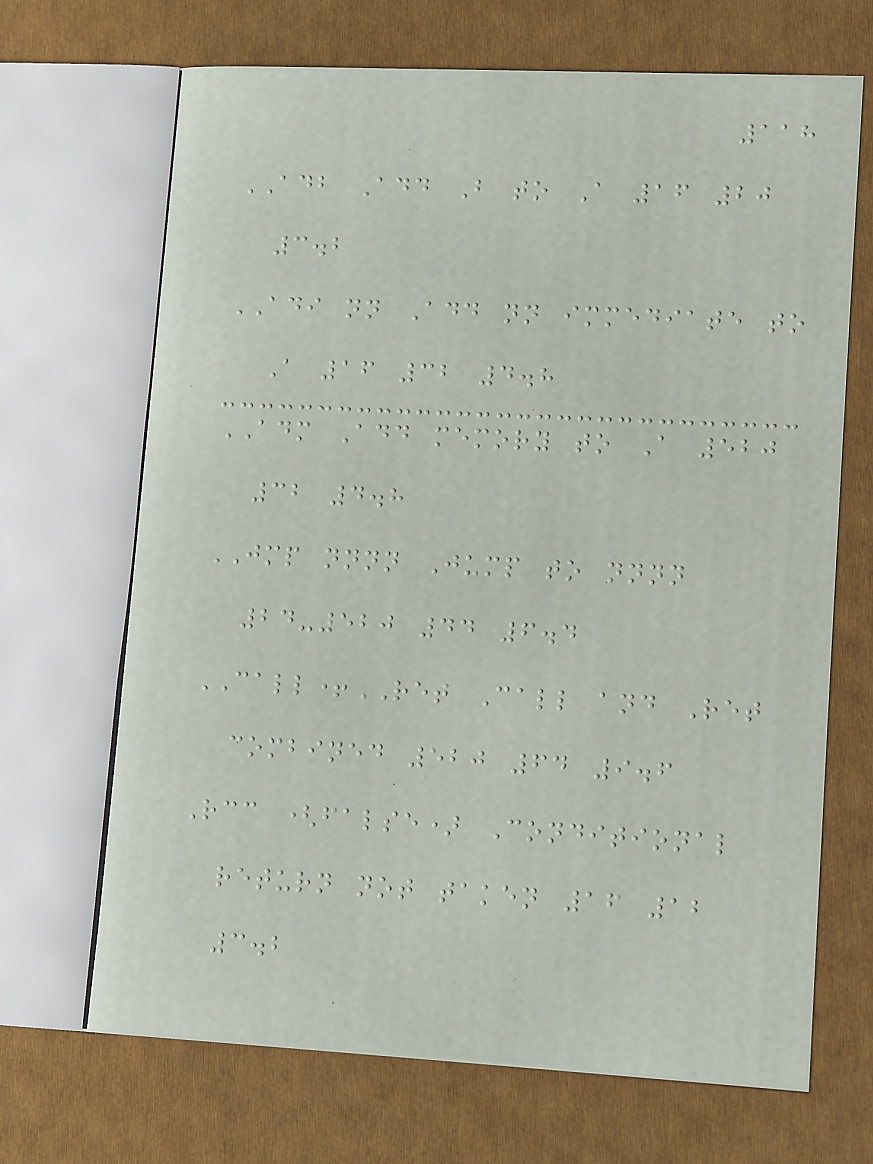118
ADB Add B to A 16 20
3.2
ADI nn Add nn immediate to
A 16 32 4.8
ADM Add memory to A 520
32 4.8
JMP nnnn Jump to nnnn
24-520 44 6.4
CALL+RET Call and Ret
combined 520 64 9.6
Rcc (false) Conditional
return not taken 16 12
3.2
